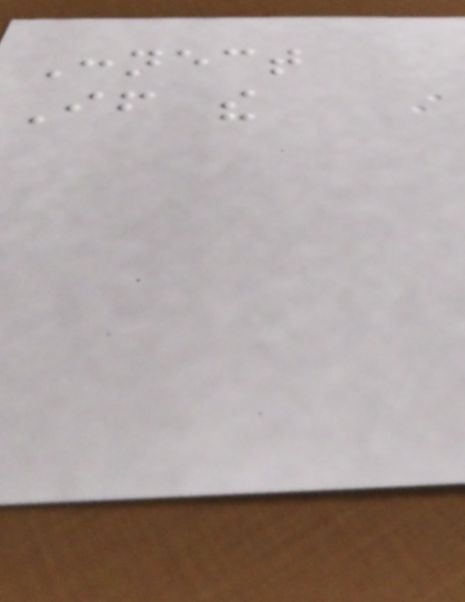Connect
If the
